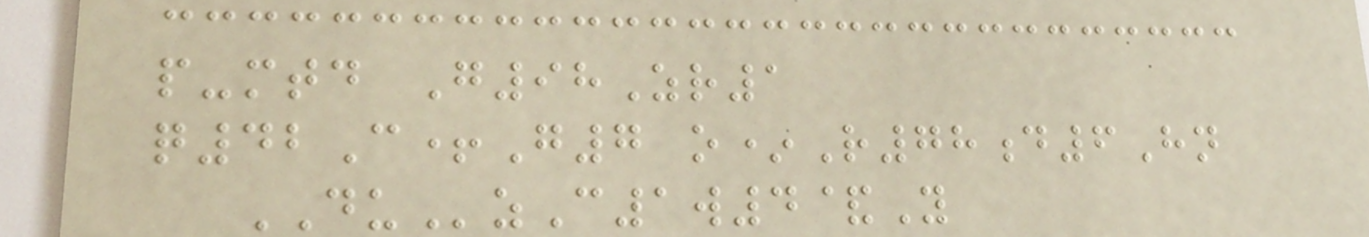p-mtd G98Zr1
q42C+G7 o*R78d6Hn
DUzC1w4&Y
